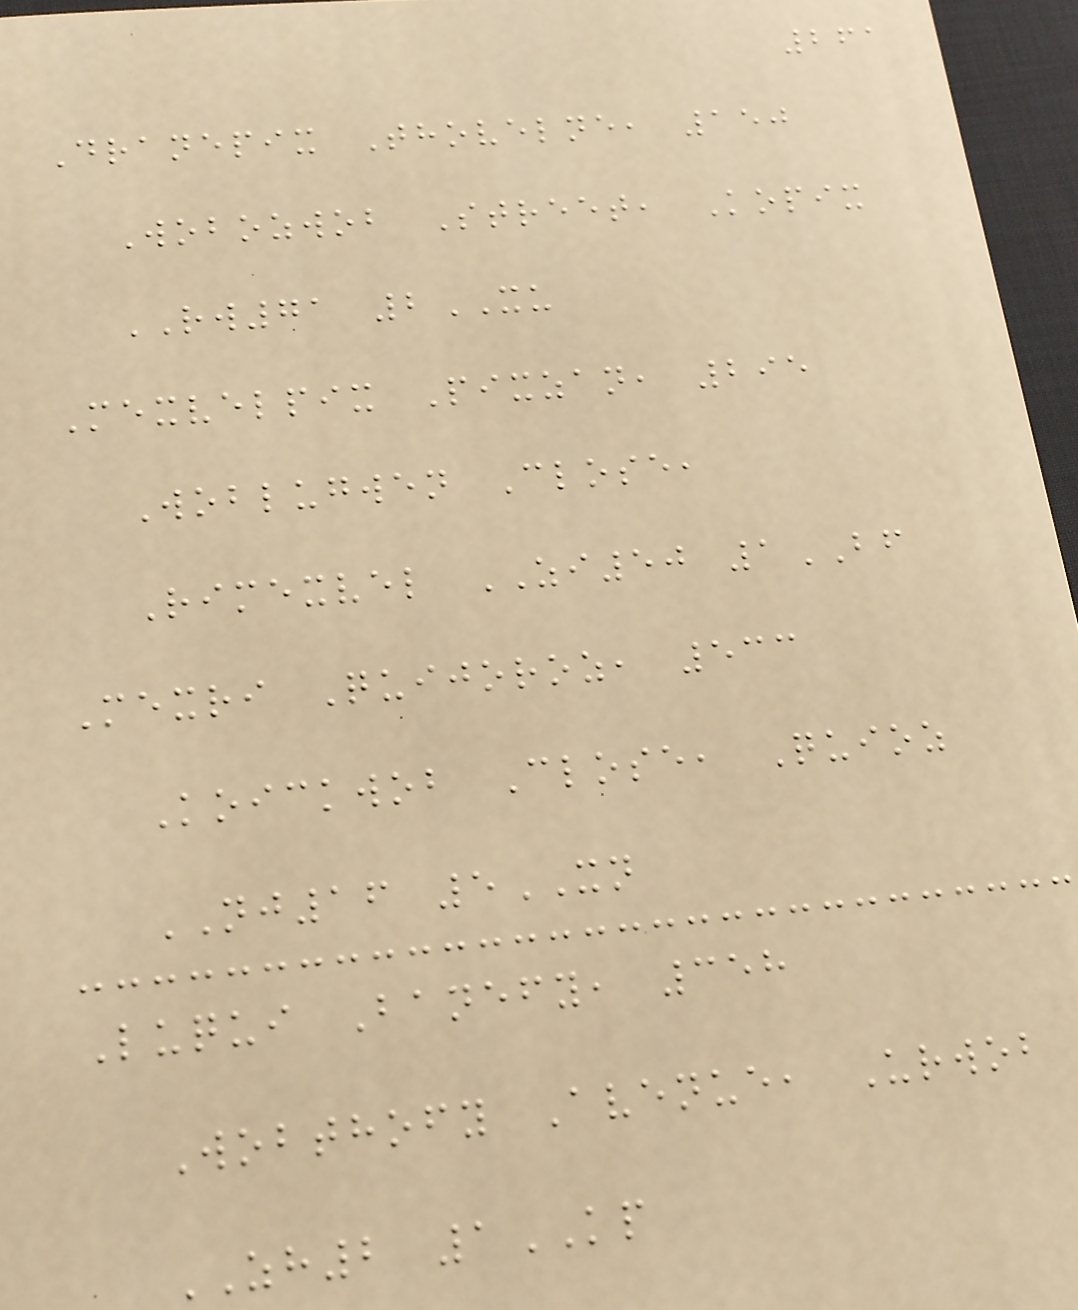261
Dranepix Thovelne, 150
Wobozwob Street, Kopix
RW71 2XU
Mexvelpix Pixzan, 295
Woblugwen Close,
Rimexvel ZI50 1BF
Mexri Quijoroz, 533
Koickwob Close, Quioz
NJ16 5XN
Luqui Banefy, 358
Wobthofy Avenue, Urwob
ZH2 1KP
